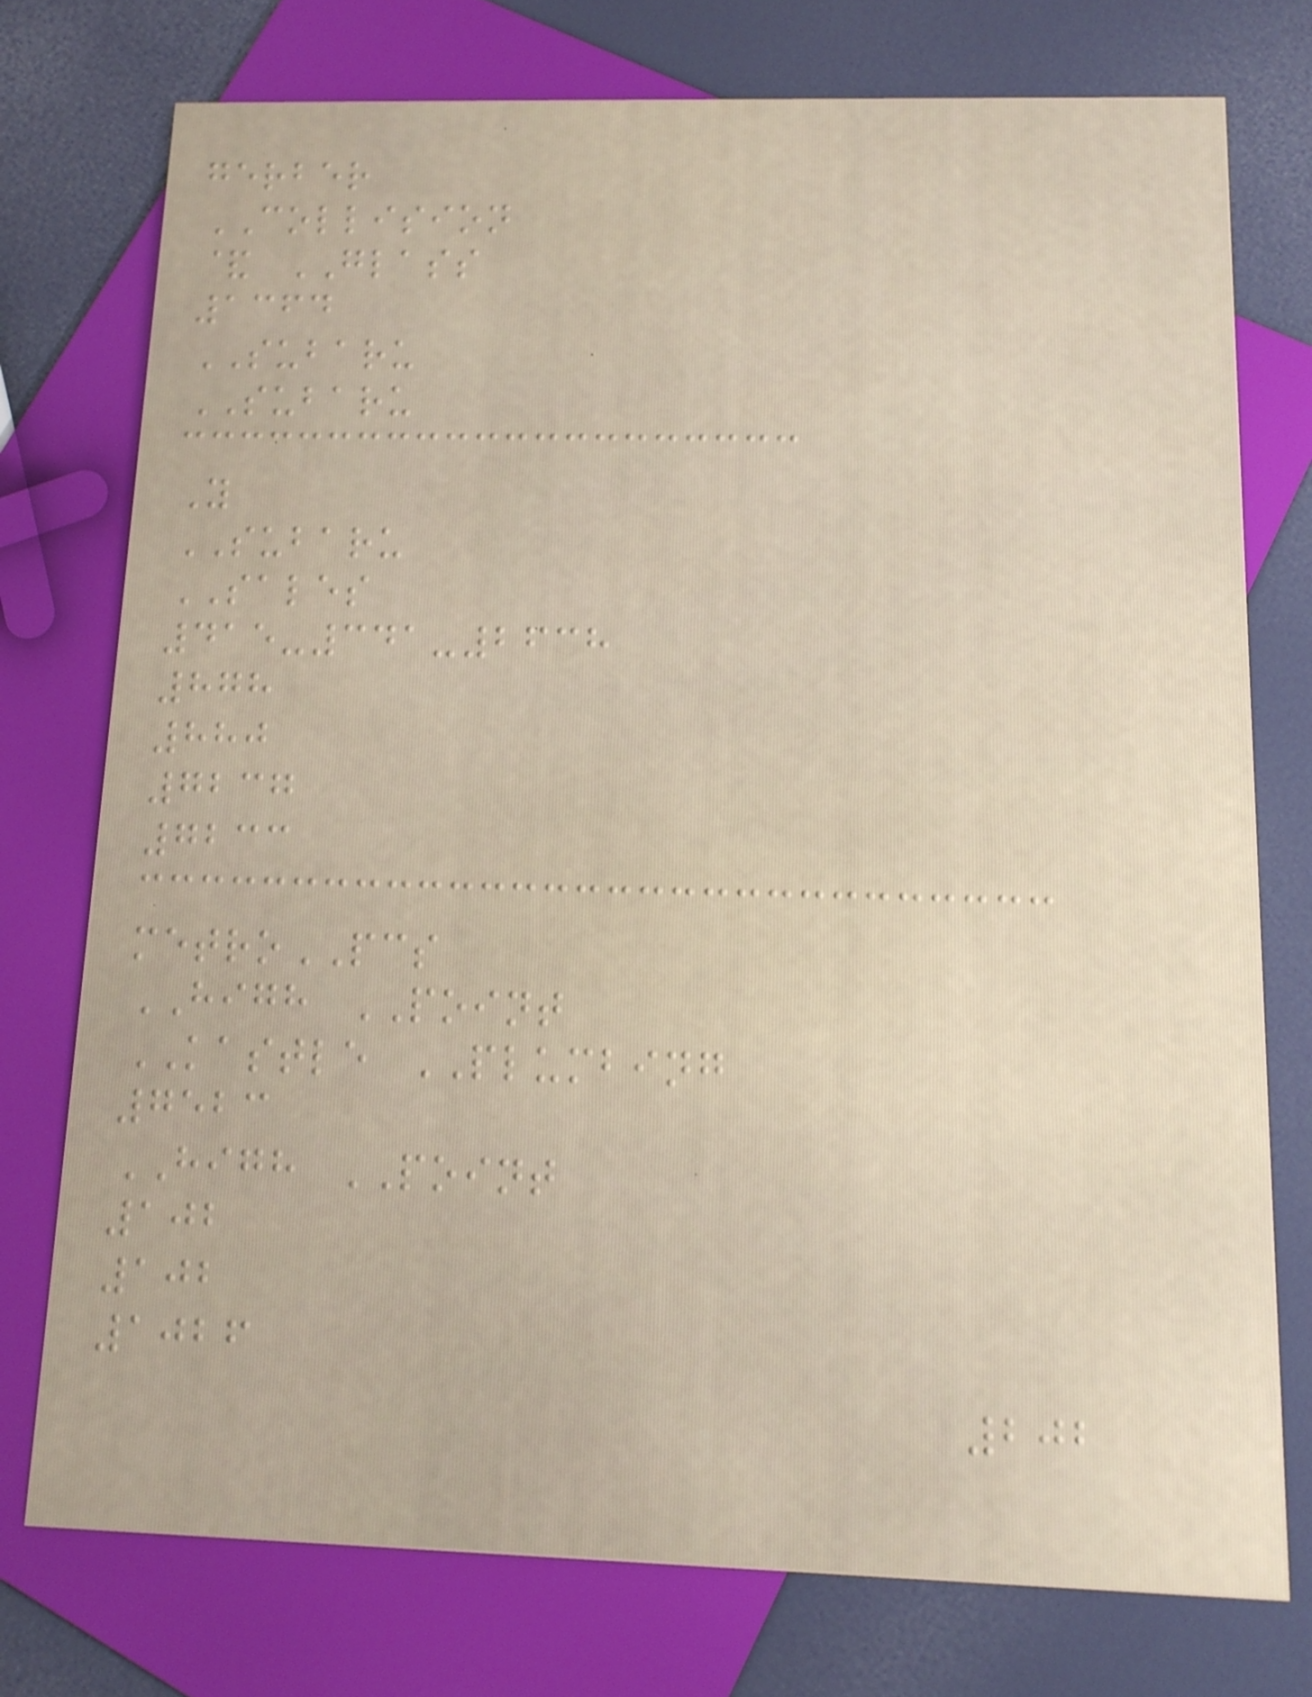gerber
COLLISION
& GLASS
1364
SUBARU
SUBARU
Y
SUBARU
SALES
415-341-2638
878
880
7237
7233
metroPCS
HIGH POINT
KASTLE PLUMBING
7523
HIGH POINT
102
102
1026
202
